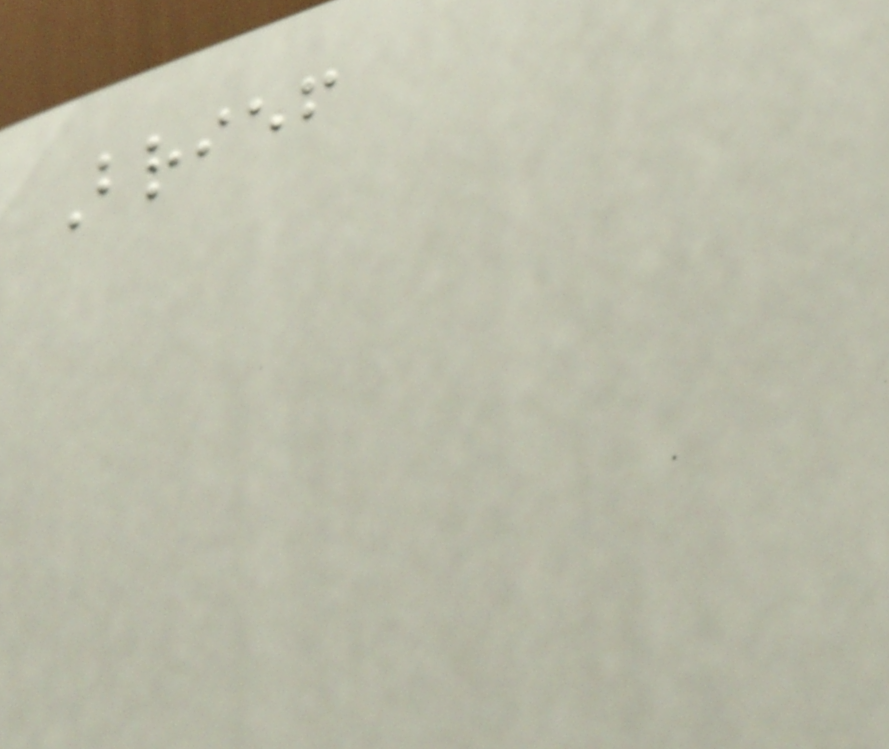Brief
